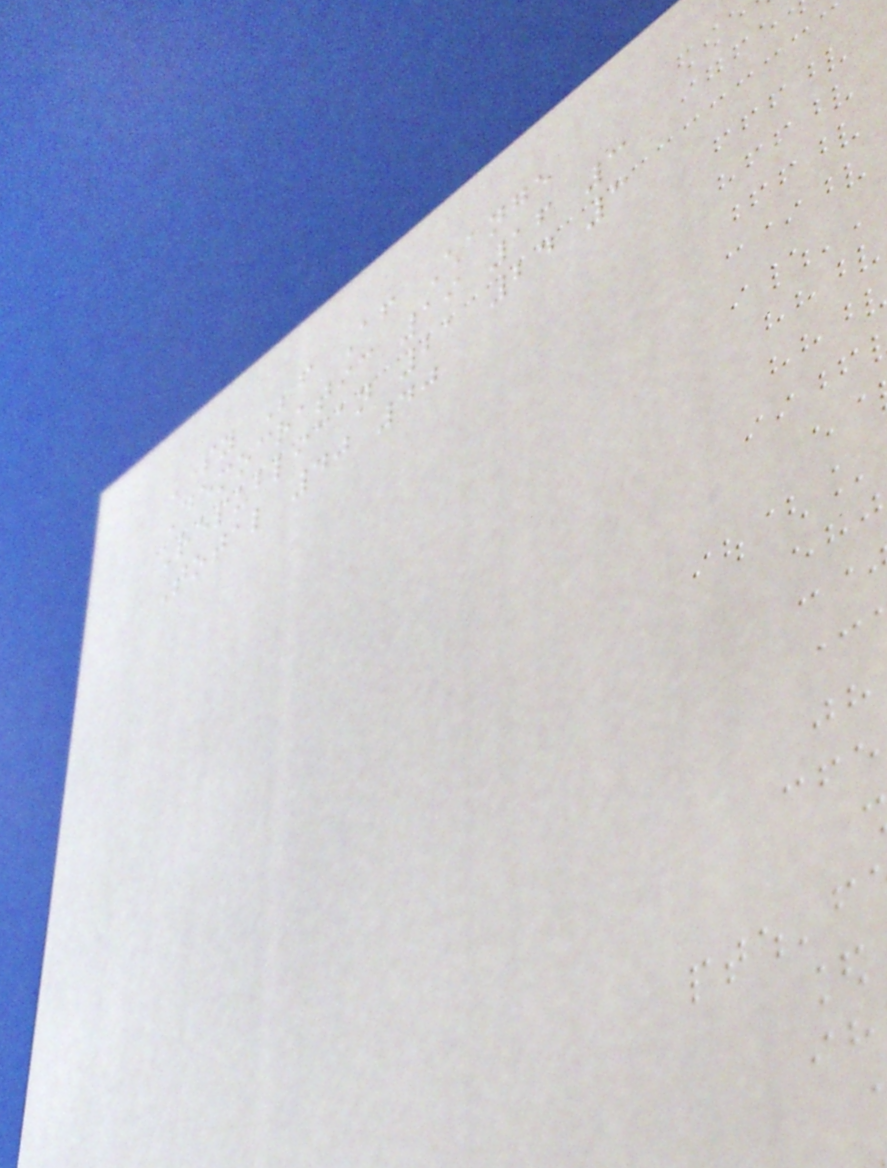Party Before After Change
Democratic 19 16 3
Republican 21 24 3
Total 40 40
